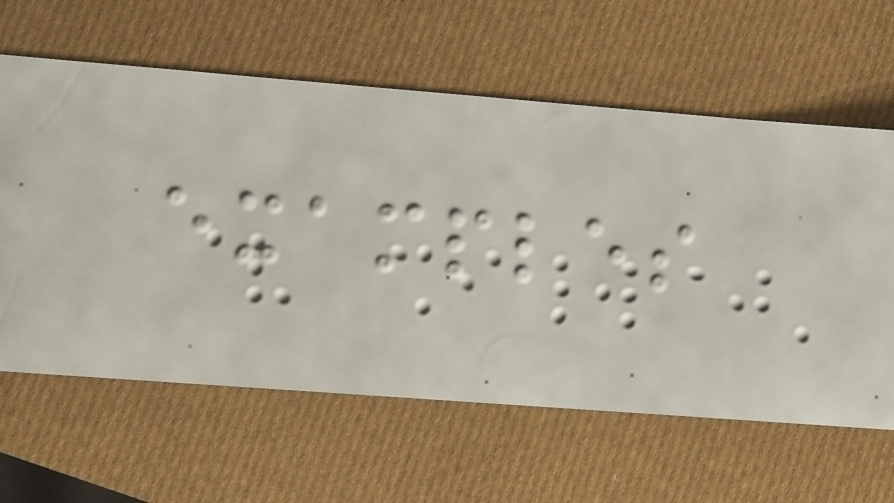examples
